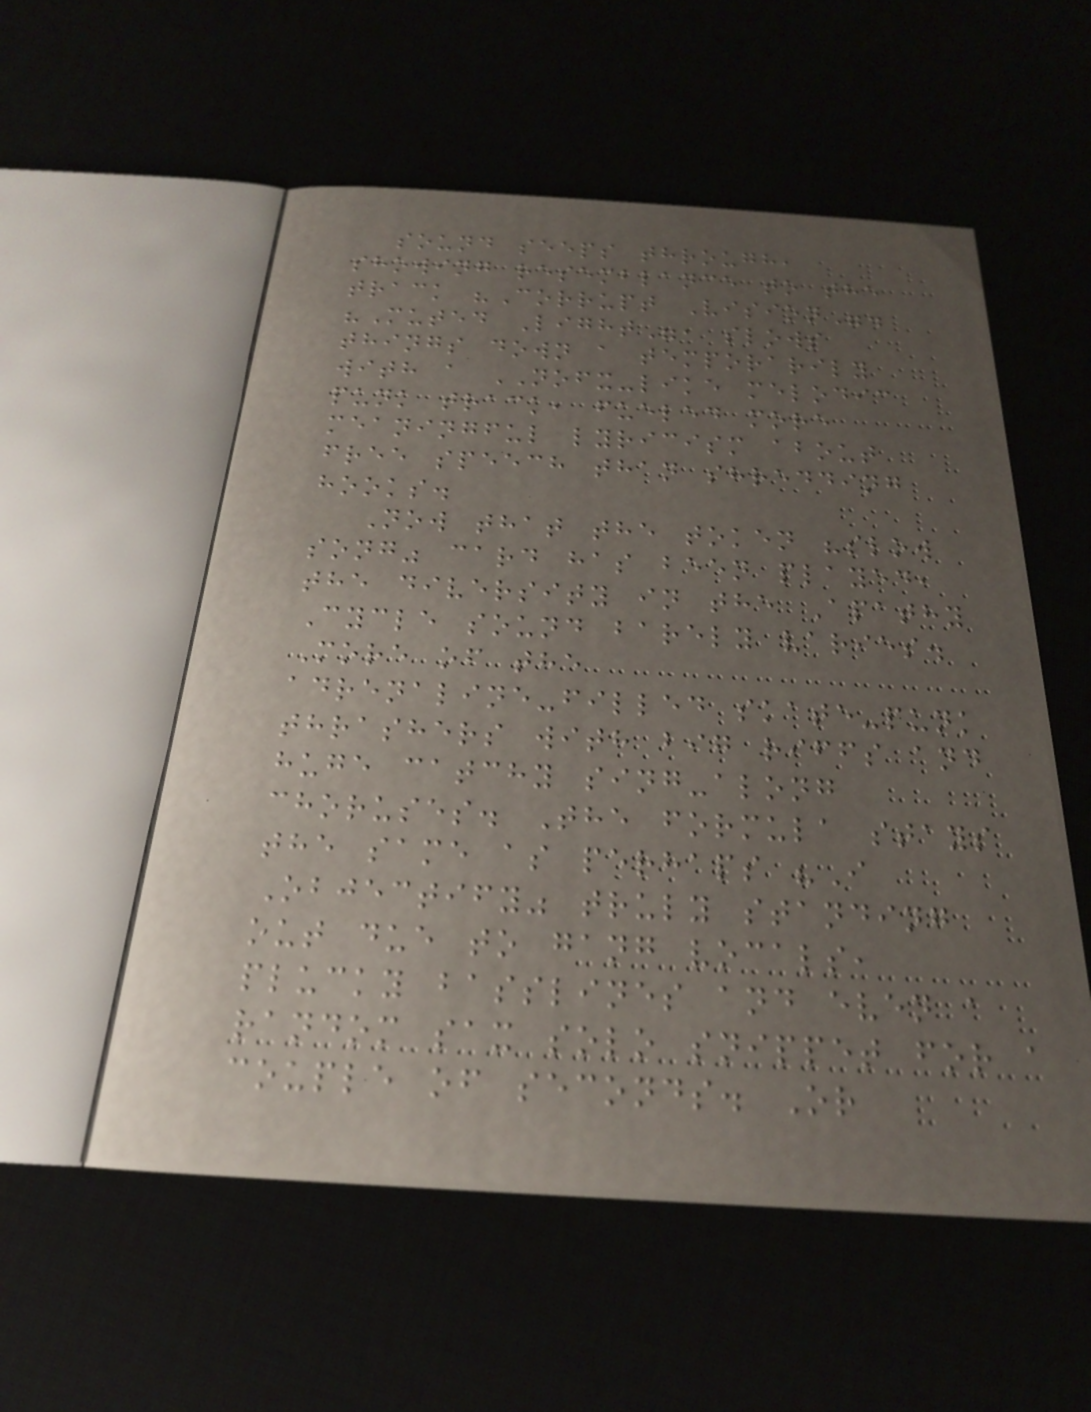sound seeps through,
showing resemblance to the
track "Corrupt Vision".
"Muted Light", slows
things down a temporarily
with a NOFX-like melodic
punk track, fueled more
meaningful lyricism about
free speech than shredding
hooks.
Now that the token "slow
song" card has been played,
the diversity in the Apathy
Cycle sound barely varies.
More of the
adrenaline-filled skate-punk
thrashers with big riffs and
huge catchy sing-along
choruses. The formula stays
the same as perhaps "I
Objectify" truly standing
out due to gang vocals,
plucky basslines and even a
random sax solo snippet for a
couple of seconds. Or
